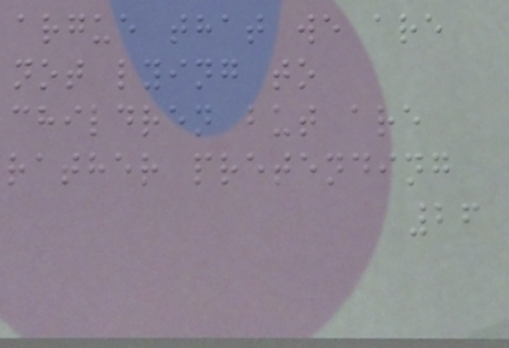argue that we are
not lying to
children but are
rather pretending
26
